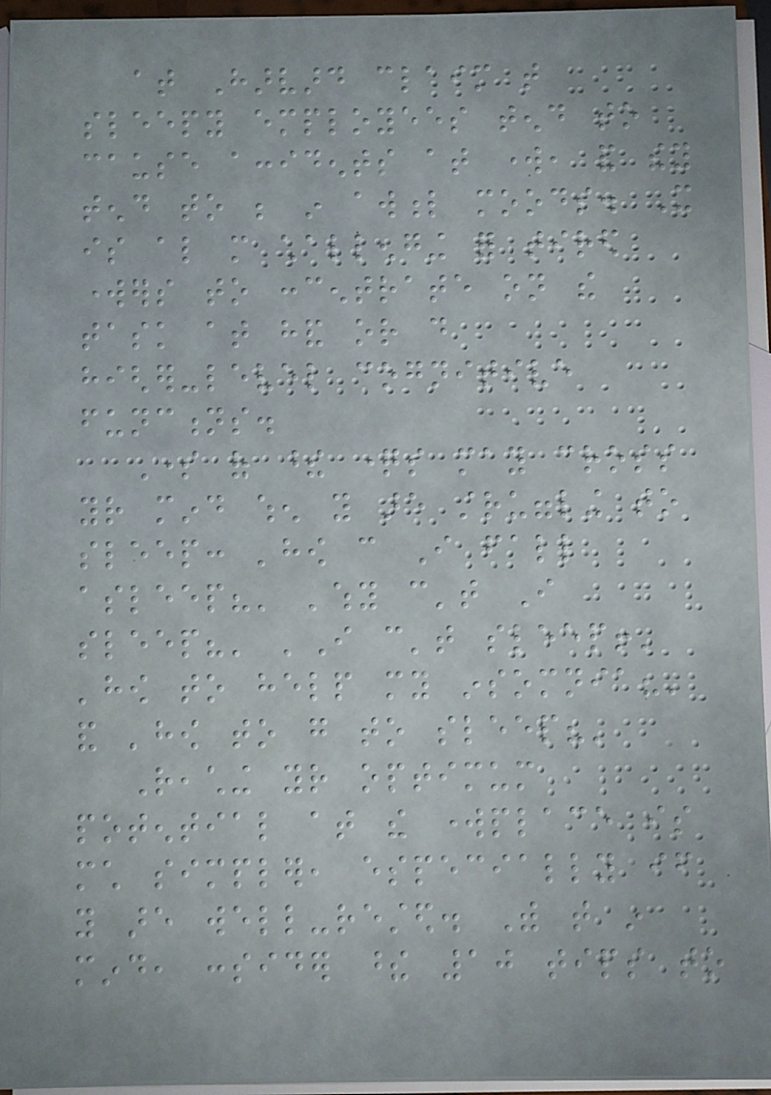at Harvard claim that
sleepy employees tend to
cause accidents at work, and they
tend to be in awful moods. It
is also more challenging for tired
workers to concentrate on the
task at hand or do
higher-level cognitive
functions.
Some of these questions may cross
your mind when you are struggling to
sleep: 'how can I fall
asleep?' 'why can't I
sleep?' 'I can't sleep!'
'how to help my insomnia?'
and 'how to go to sleep?'
Reaching your optimum
potential at the workplace is
much simpler, especially if
you are well-rested. With that in
mind, consider these 10 tips to
